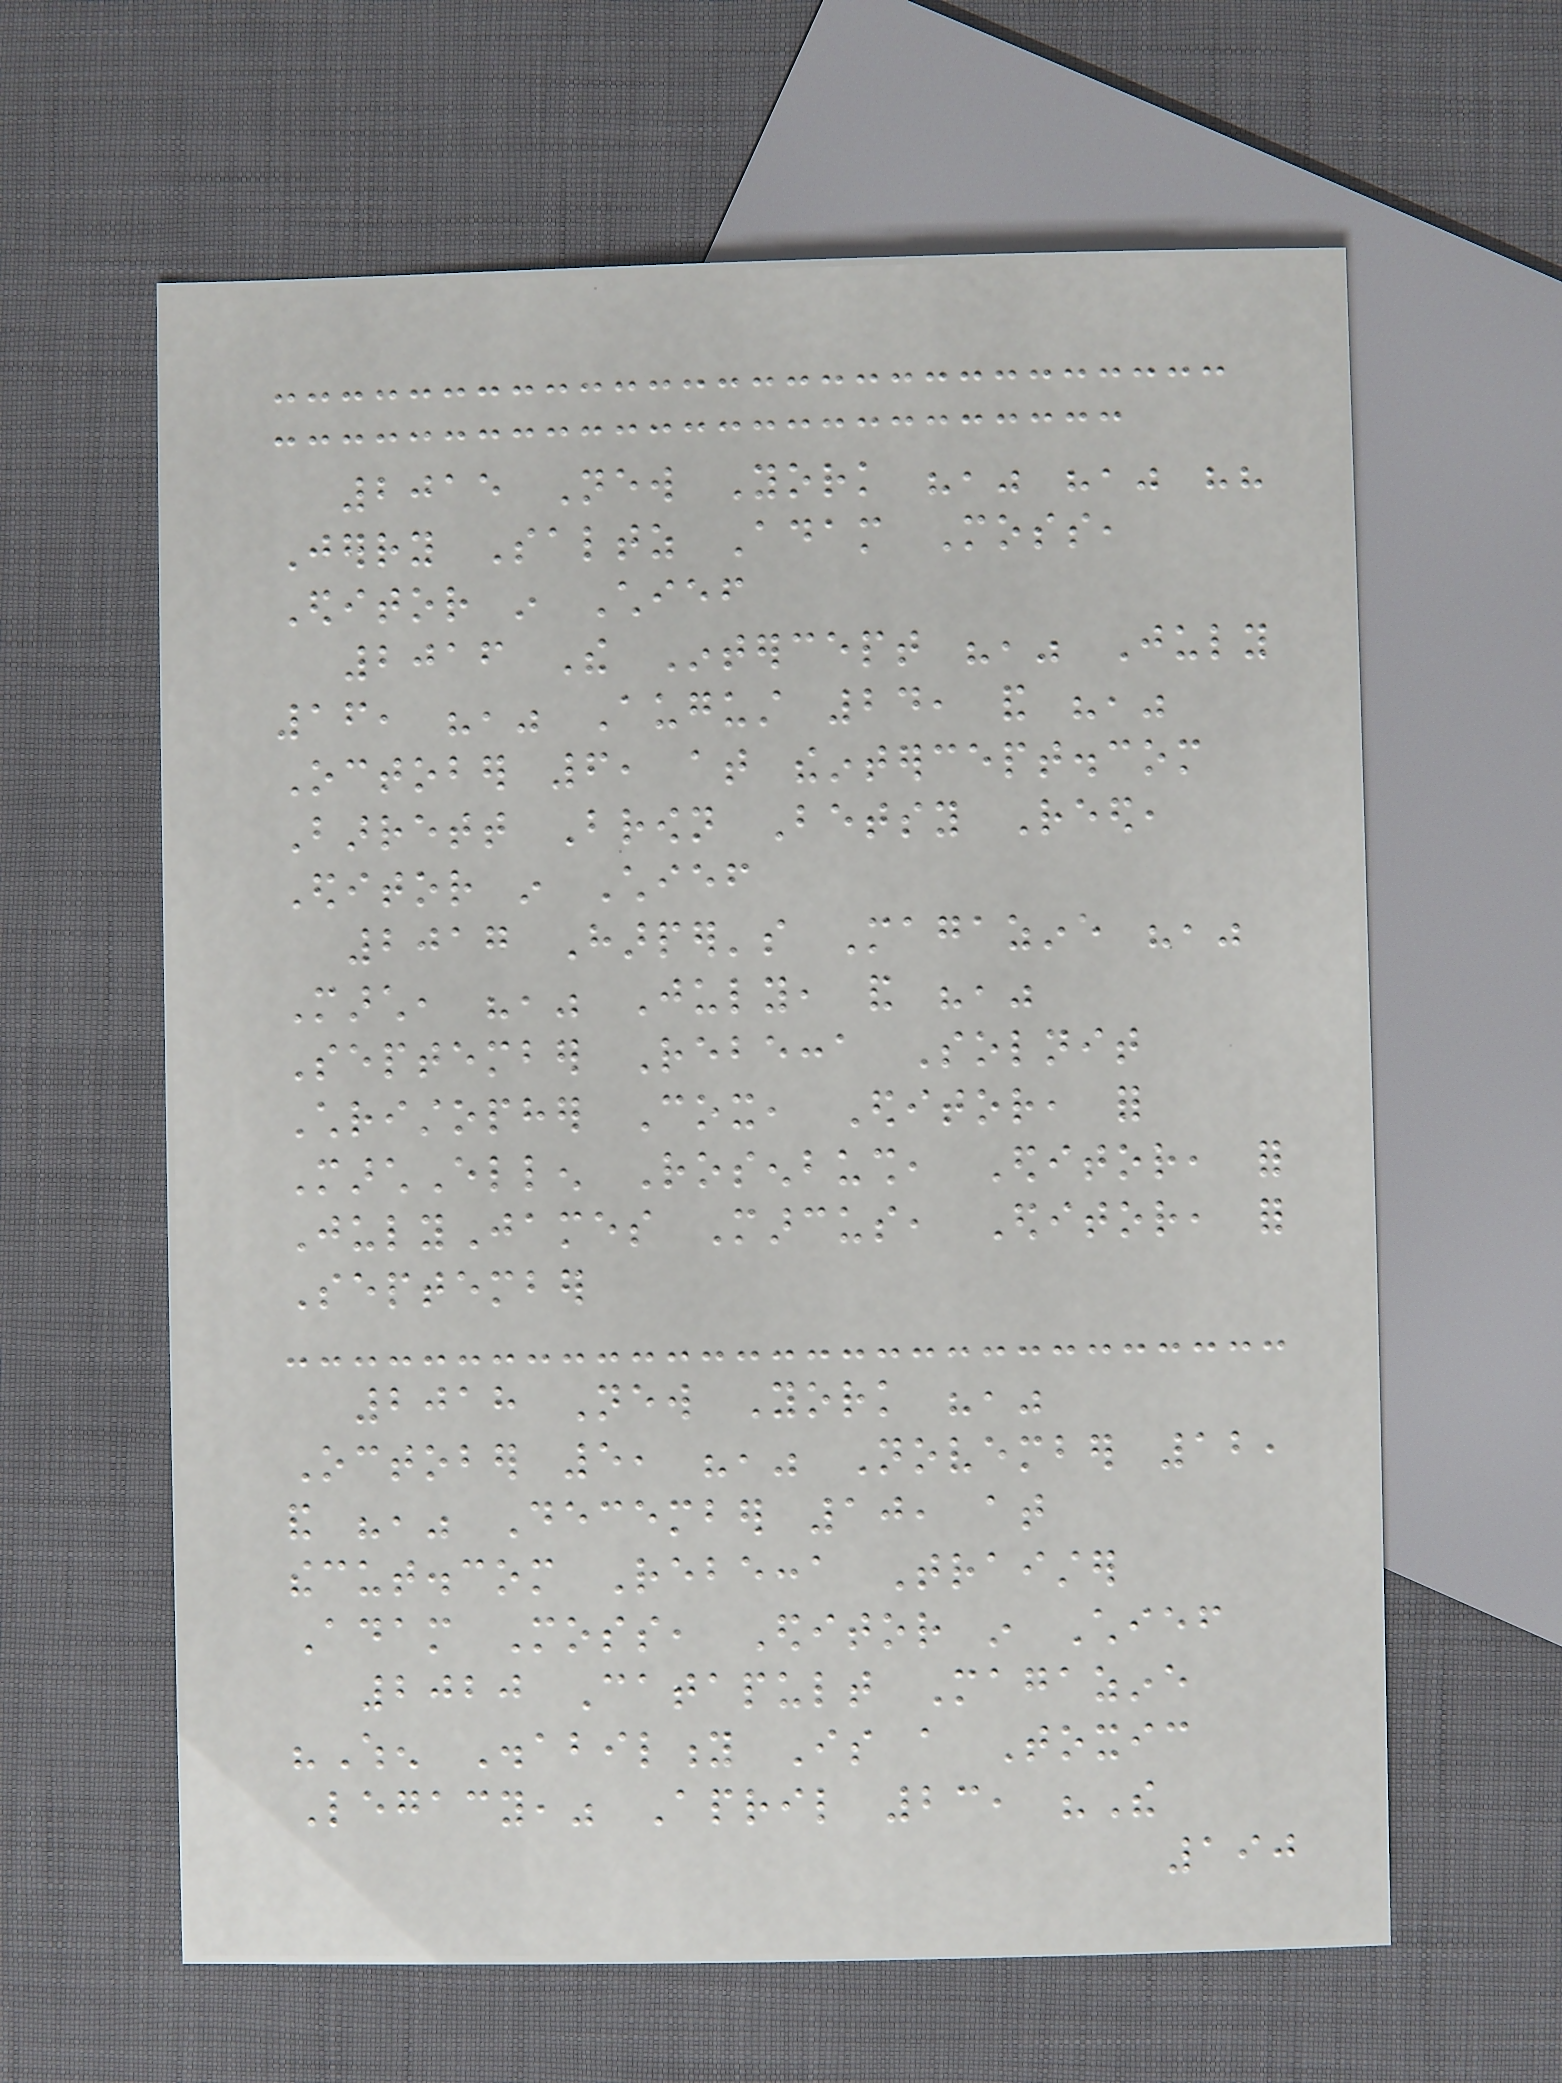2015 New York "," "," ""
Jerry Saltz Adam Moss,
Editor in Chief
2016 The Intercept "," July
16, "," August 24, and ","
October 6, at theintercept.com
Barrett Brown Betsy Reed,
Editor in Chief
2017 Harper's Magazine ","
March, "," July, and ","
September Rebecca Solnit
Christopher Cox, Editor, for
MarchEllen Rosenbush, Editor, for
JulyJames Marcus, Editor, for
September
2018 New York ","
October 5, "," November 12,
and "," December 10, at
thecut.com Rebecca Traister
Adam Moss, Editor in Chief
2020 Catapult Magazine
"When Disability Is a Toxic
Legacy," April 23, "The
190
